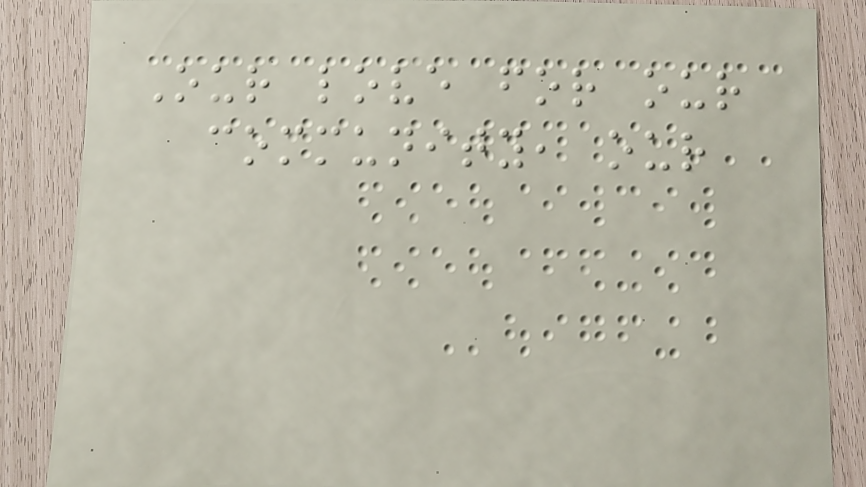Our love for our
community, our
